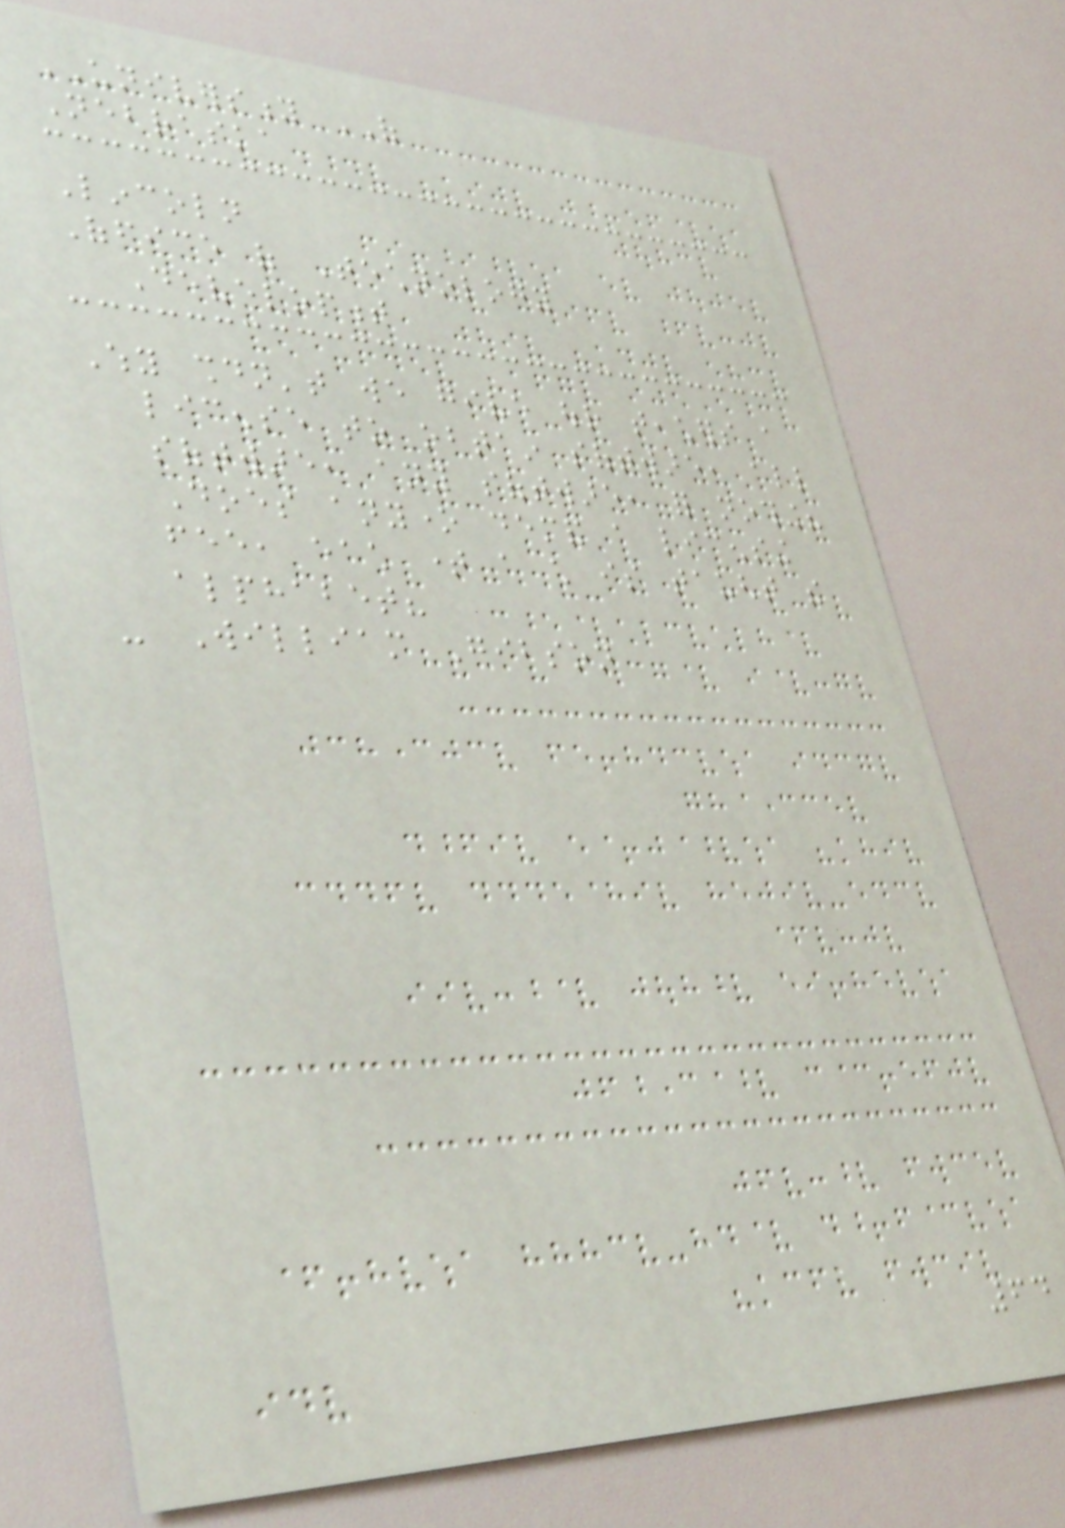UNIVERSITY OF
Nebraska
Lincoln
Office of Technology
Development
Why shouldn't we give our teachers a
license to obtain software, all
software, any software, for nothing?
Does anyone demand a licensing
fee, each time a child is taught the
alphabet?
- William Gibson
64
